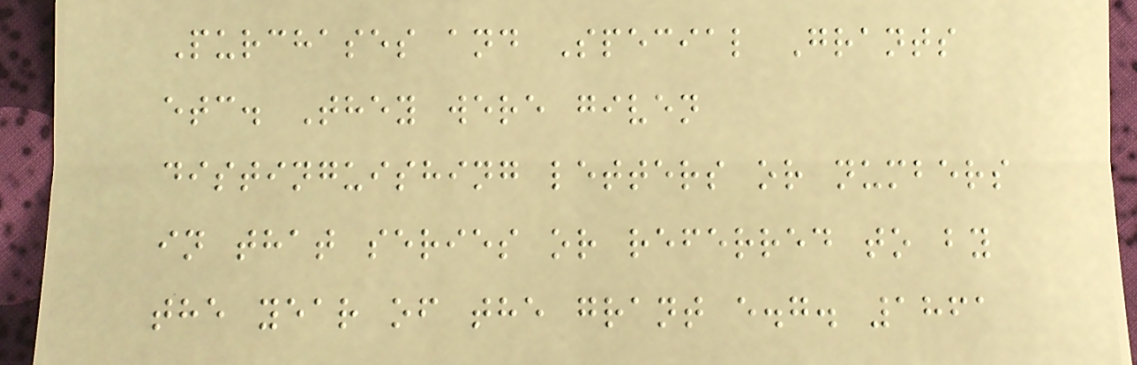Purchases and Special Grants
etc. They were given
distinguishing letters or numbers
in that series or referred to by
the year of the grant e.g. 1861
